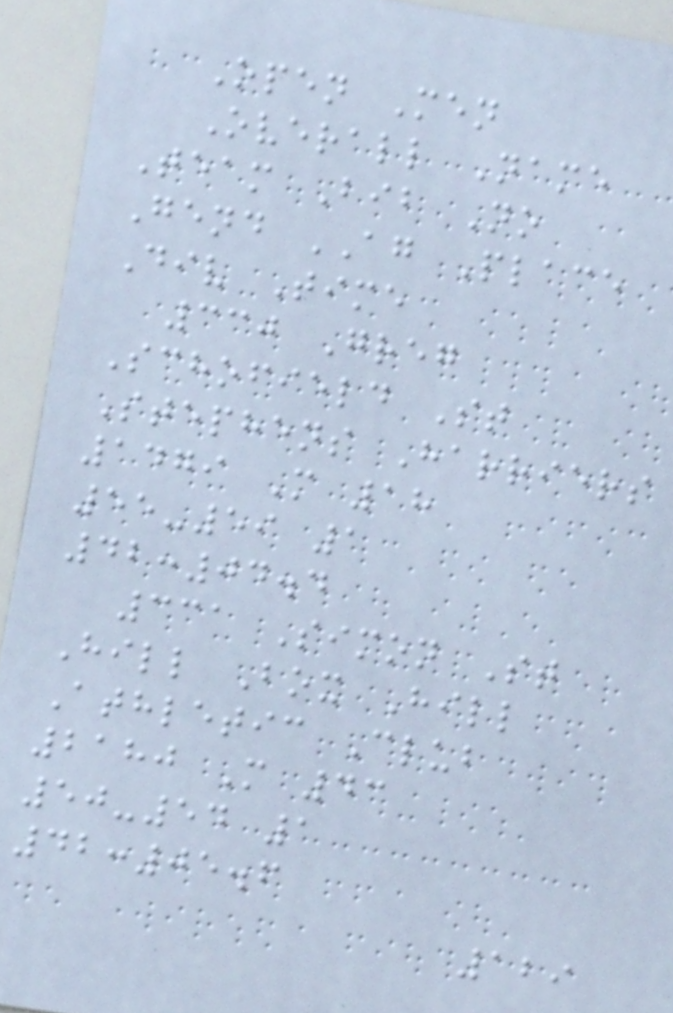Open Men
Overall Name
Team Bib No
Gend AG Place
Div Time
330 Greg
Schofield St
Stephens Harriers
1479 M 18
55-59 1
42:04.4
331 Simon St
Hill Box Hill
Athletic Club
2180 M 43
50-54 1
42:05.6
129
